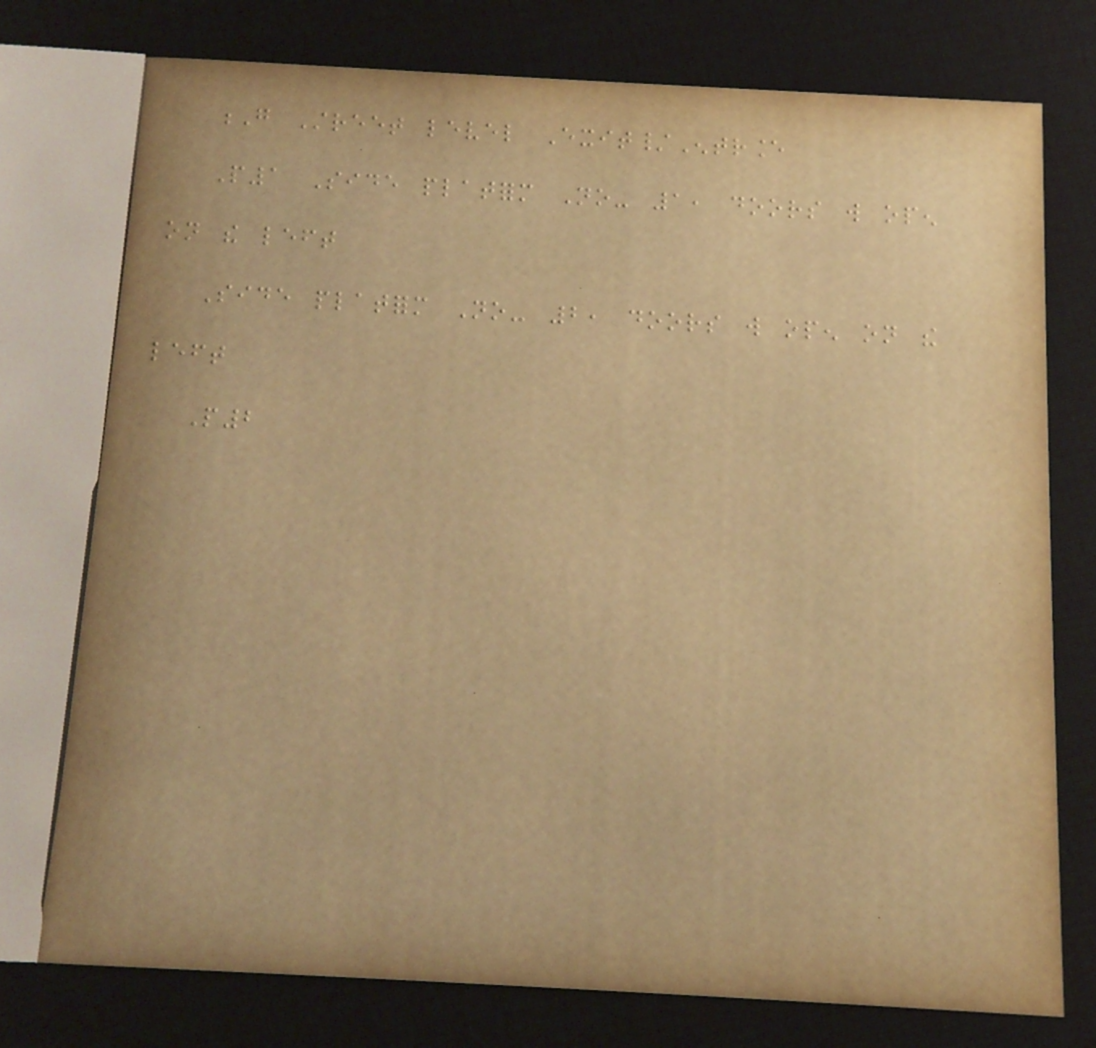G Street level Exit/Entrance
P1 Side platform No- 1, doors will open
on the left
Side platform No- 2, doors will open on the
left
P2
